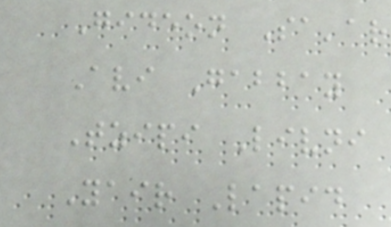Gideon Sa'ar
Avi Gabbay
Tzipi Livni
Yair Lapid
